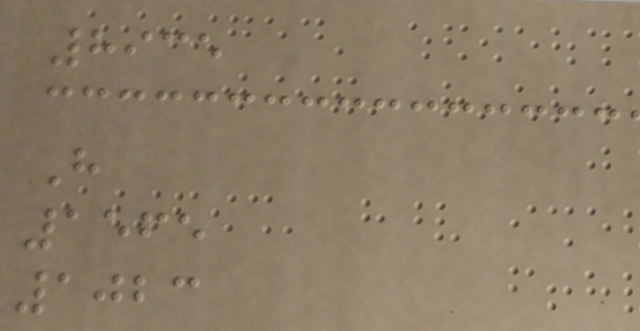8935
H
1565
1023
